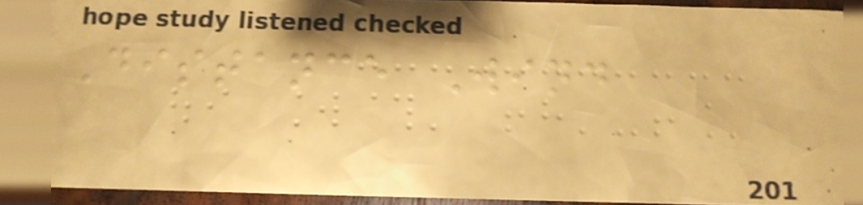Distance Wind
